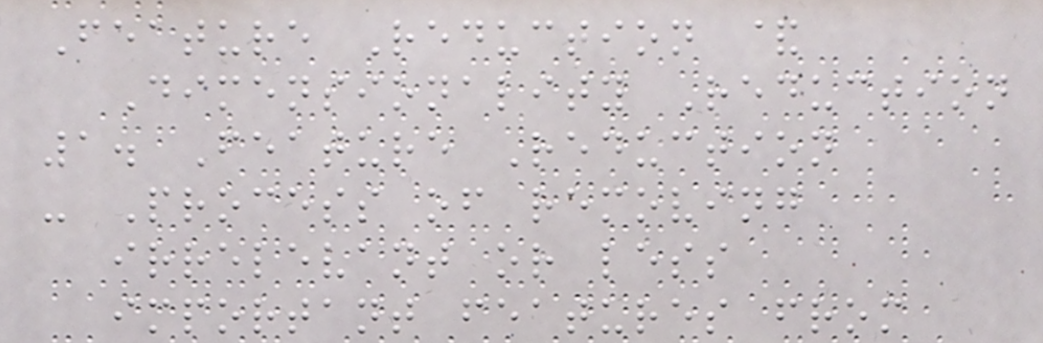Feature Reduction &
Dimensionality Reduction
1. Feature Reduction
- Process of removing
irrelevant or less
important features from
